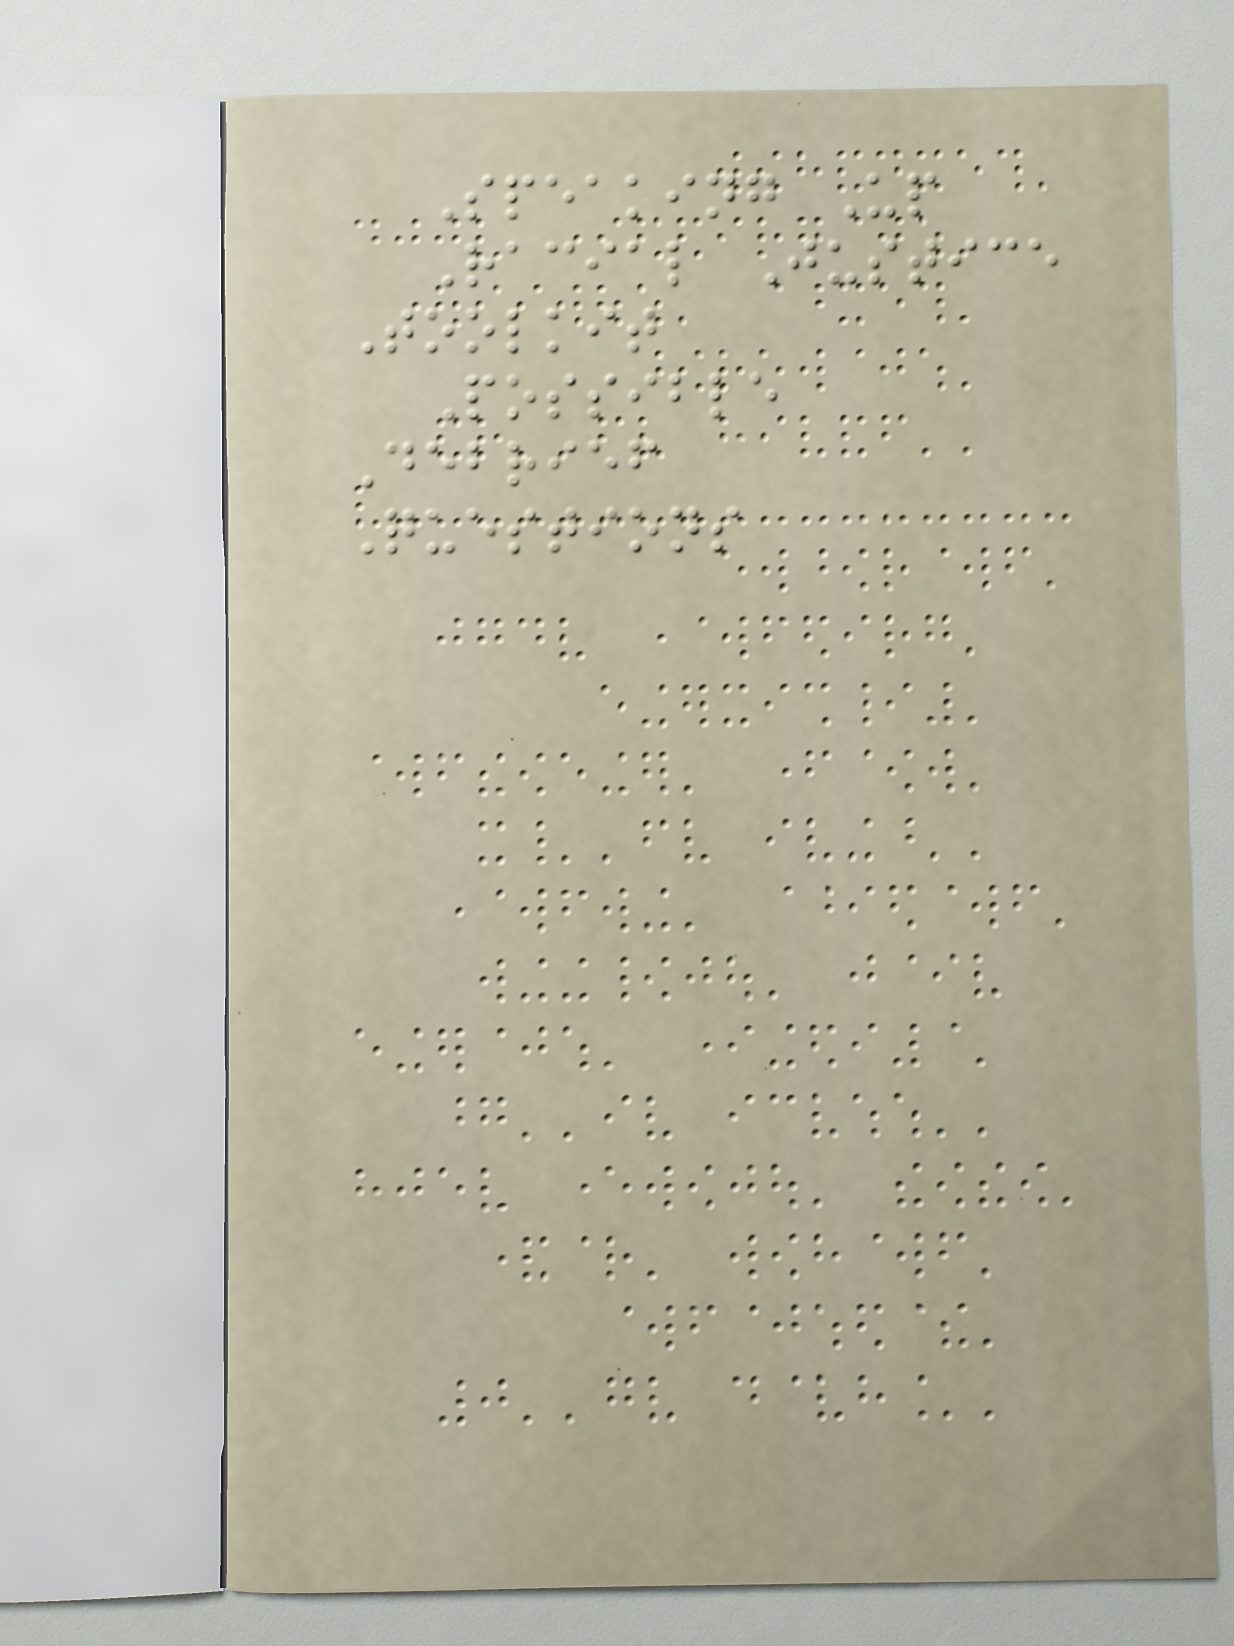Speaking Up
Racial Justice
Toolkit
Possible
Debrief
Questions
